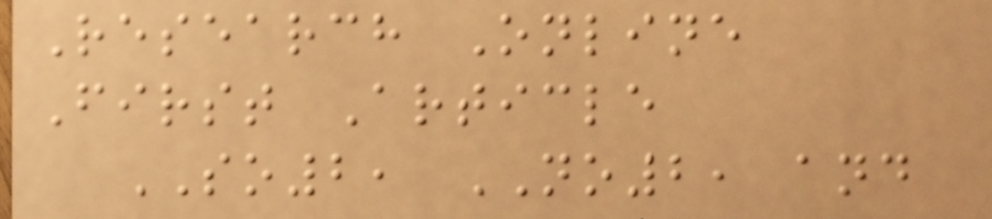Research Online
First Article
SO2, NO2, and
